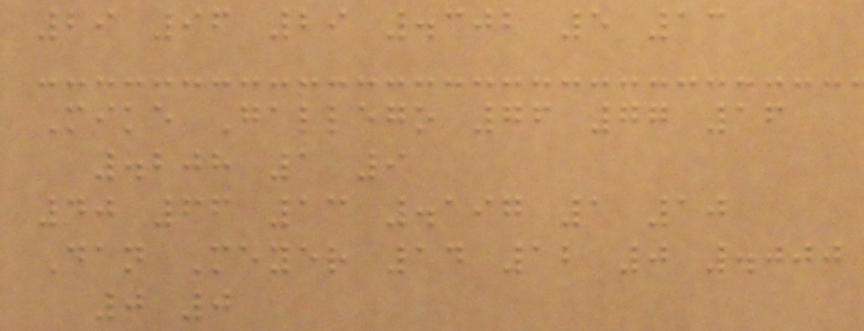29 96 29 .302 5 13
Mike Gallego 76 77 16
.208 1 9
40 66 13 .197 1 10
Dan Meyer 14 12 0 .000
0 0
